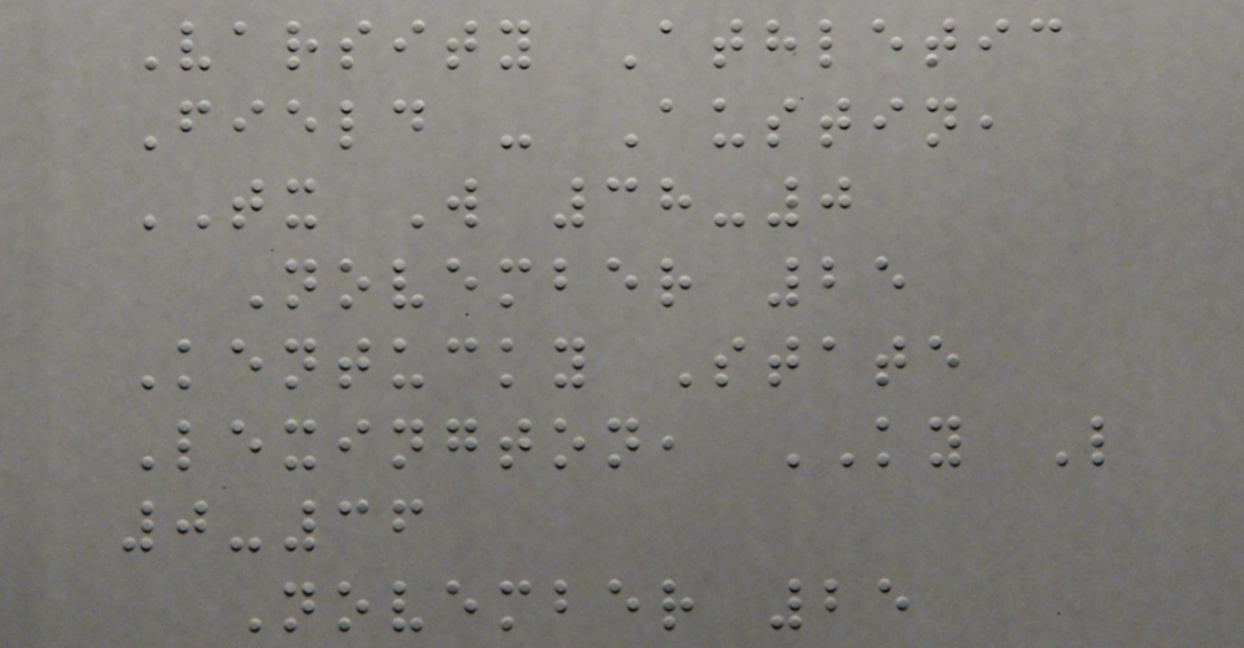Varsity Athletic
Field - Austin,
TX W 38-0
November 25
Kentucky State
Lexington, KY L
0-36
November 25
